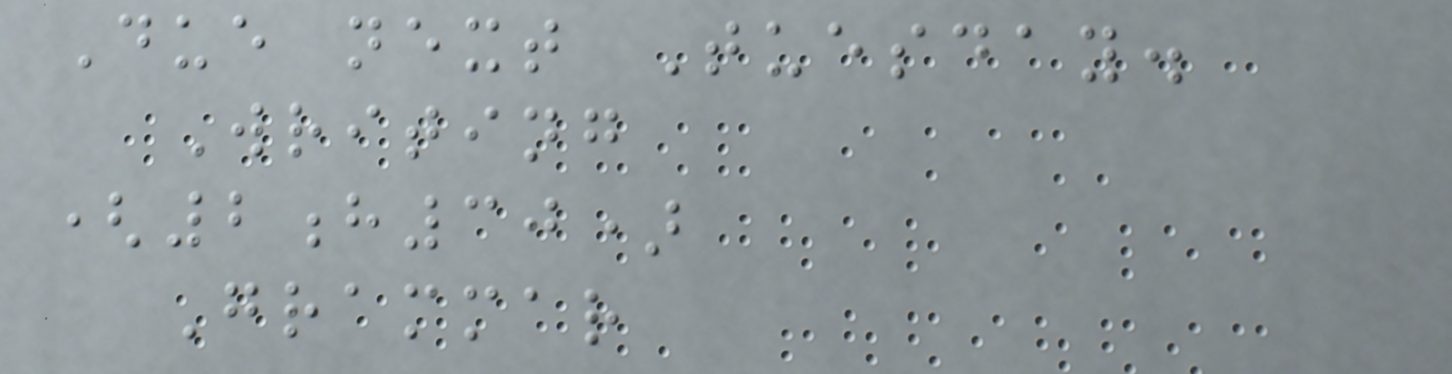Due next Tuesday.
Writing
(2h30)
Grammar
